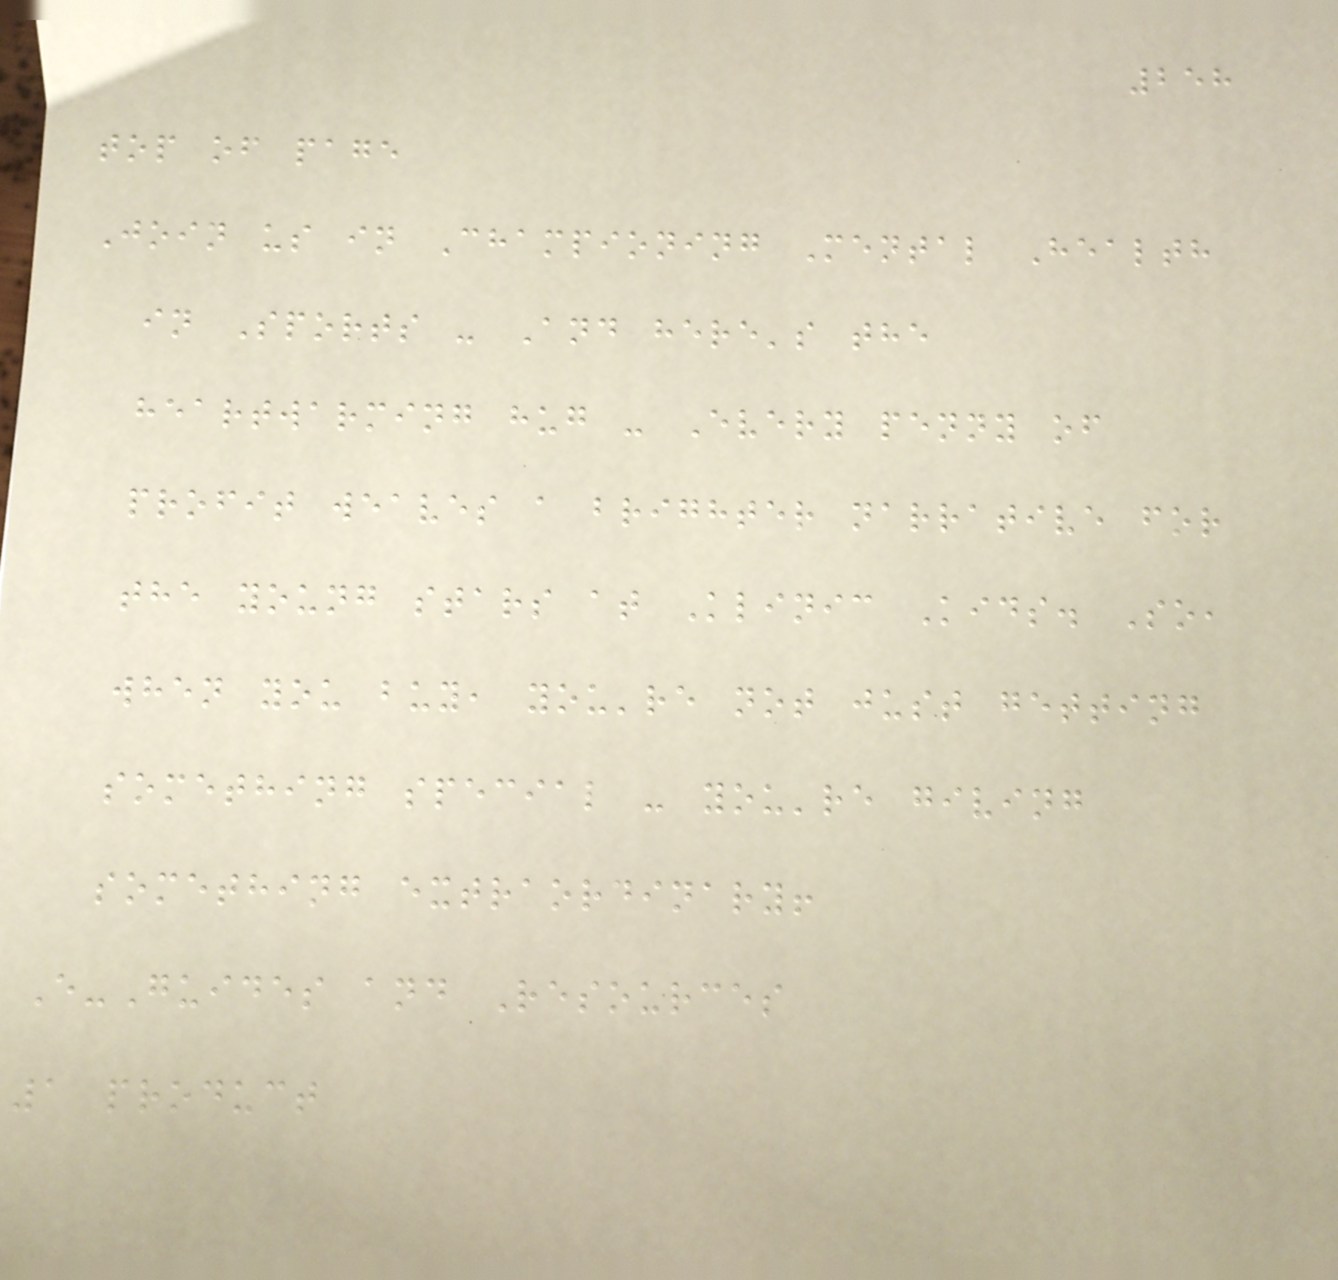258
top of page
Join us in Championing Mental Health
in Sports - And here's the
heartwarming hug - Every penny of
profit weaves a brighter narrative for
the young stars at Klinic Kids. So,
when you buy, you're not just getting
something special - you're giving
something extraordinary!
E-Guides and Resources
1 product
